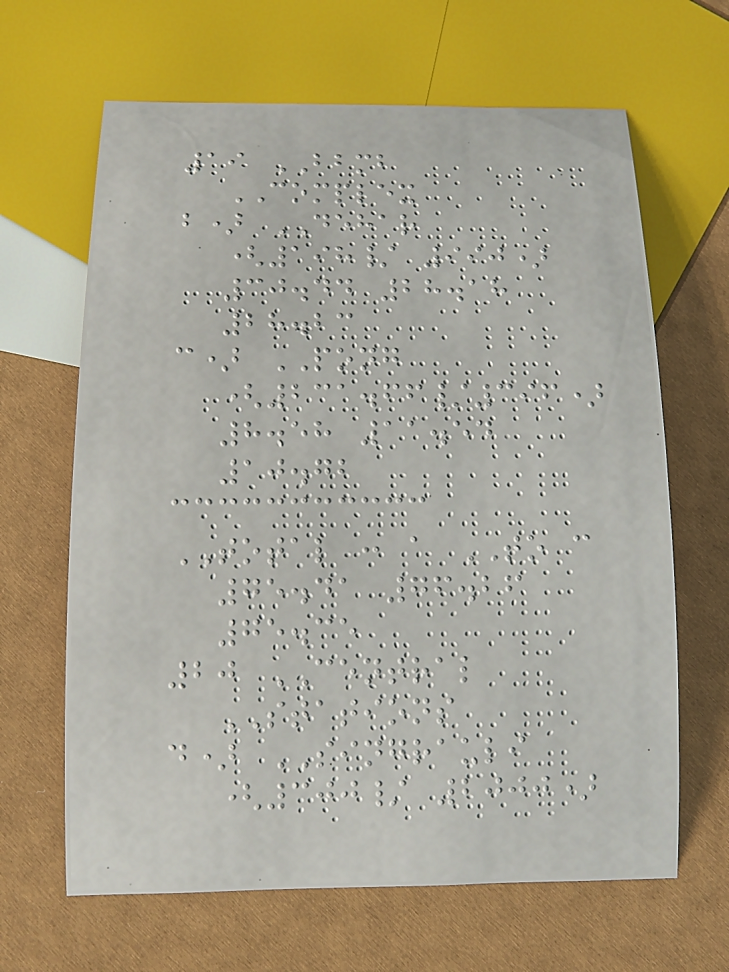19 BBMB
COMPLEX
b) DEHAR
(198/ 990)
30.44 28.18
28.23
c) PONG
(231.66/396)
8.58 11.54
10.72
TOTAL : a TO c
75.41 76.26
75.35
20 CENTRAL
STATIONS
d) SINGRAULI
(300/ 2000)
